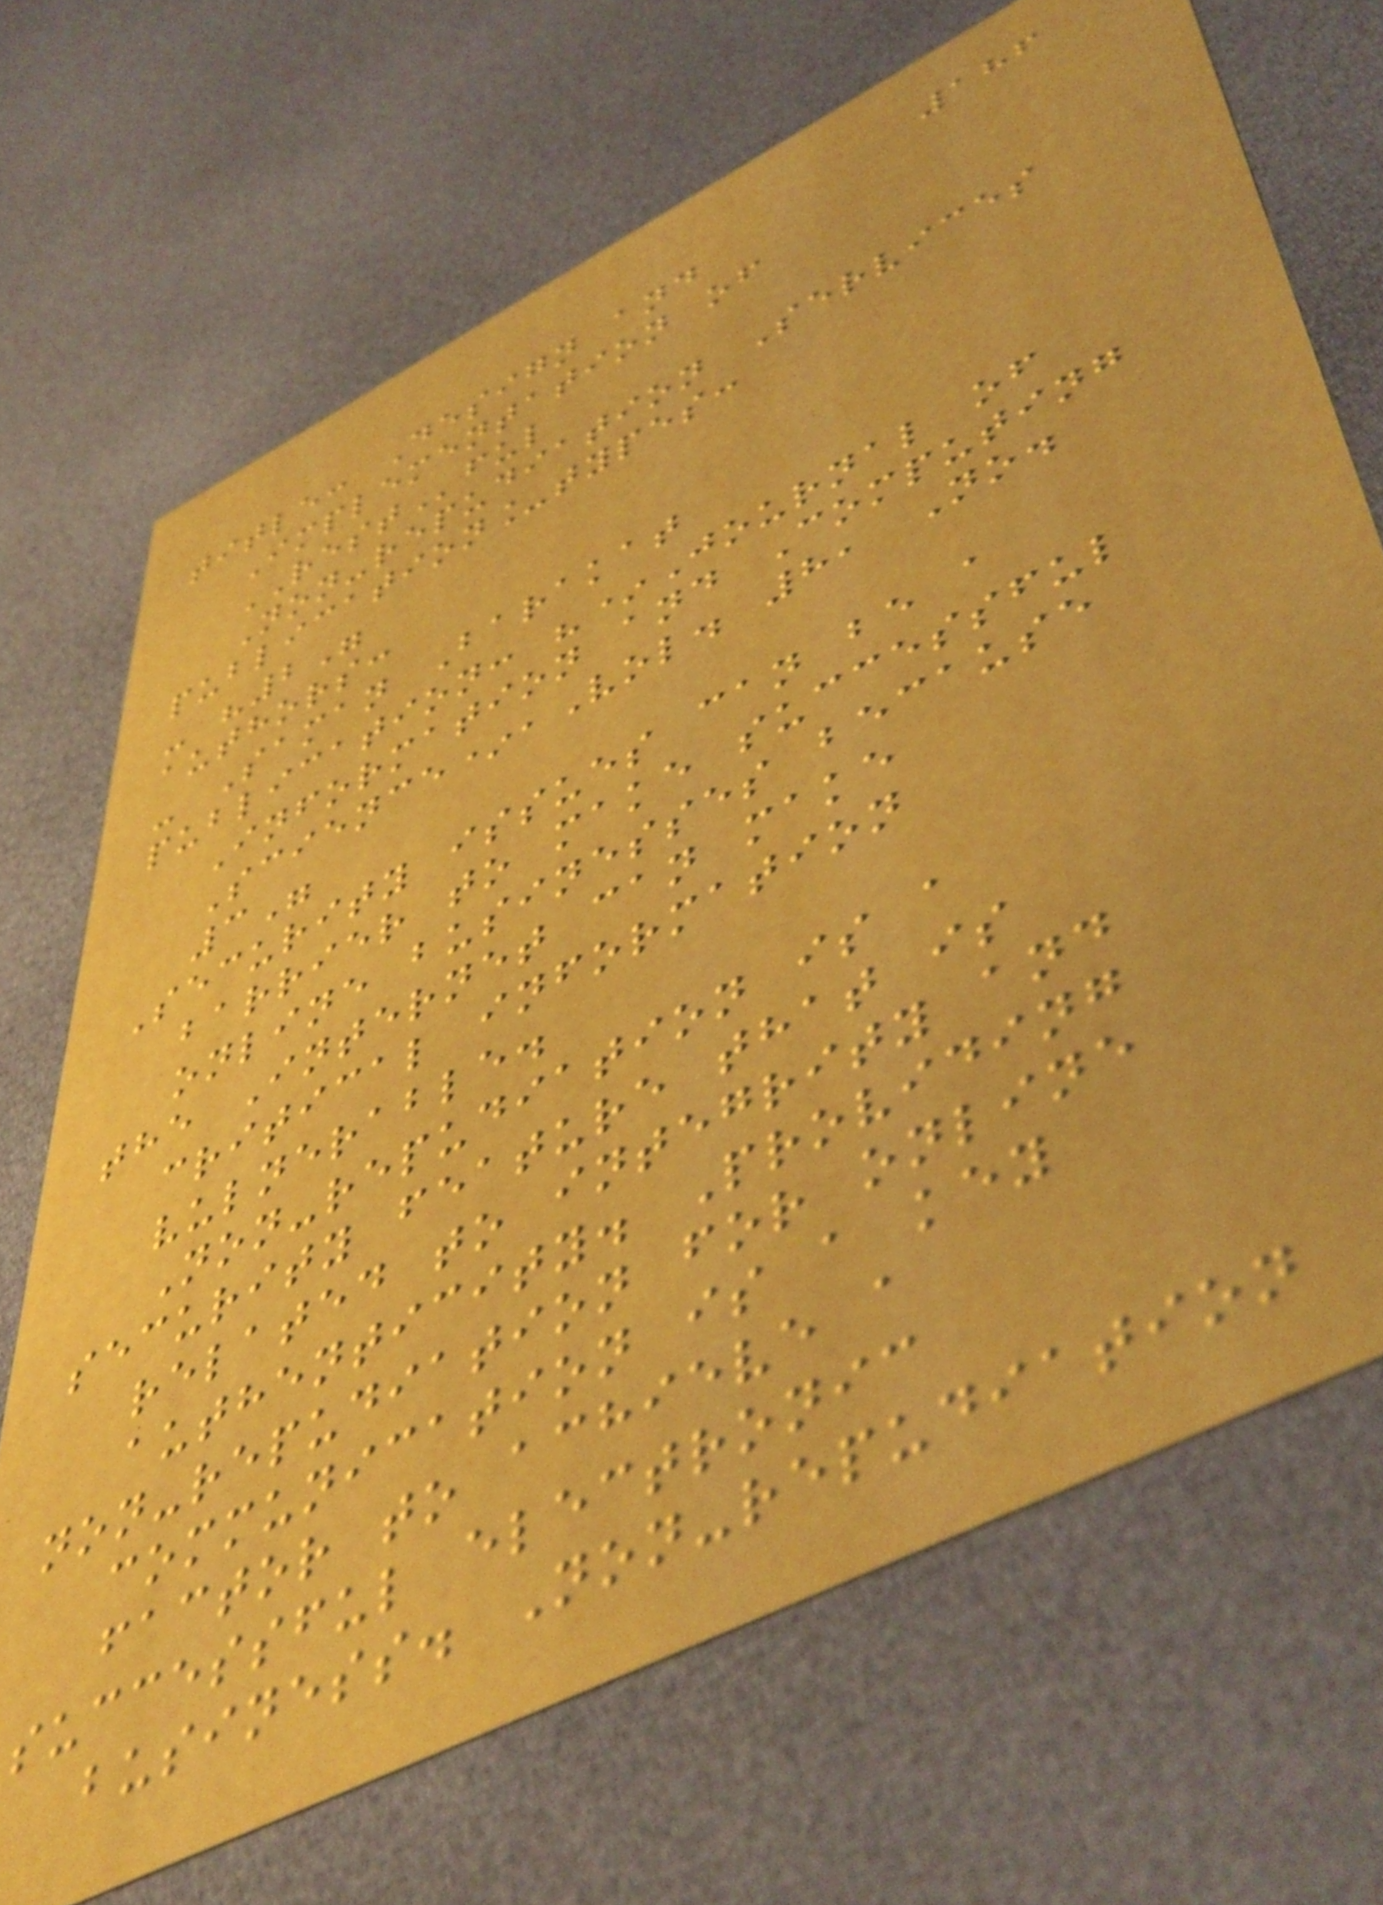186
title: Design and
Implementation of
RESTful
Non-repudiation Services
publication_types:
- "2"
authors:
- Saman Barakat
publication: "*Journal of
Information and Computing
Science*,Vol. 8, No.
3"
Security issues can be a
barrier to make successful
online businesses because
the Internet can make
critical information
vulnerable.
Non-repudiation is a
security feature that is
related to integrity and
authenticity. Providing
non-repudiation for online
communication is a key
factor to achieve a
successful electronic
business. Non-repudiation
